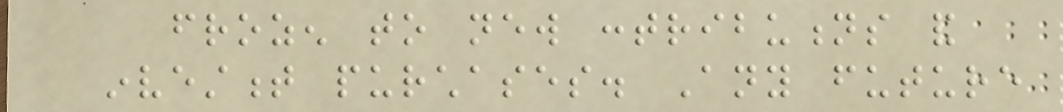frozen to new contributions and
investment purchases. Any future
